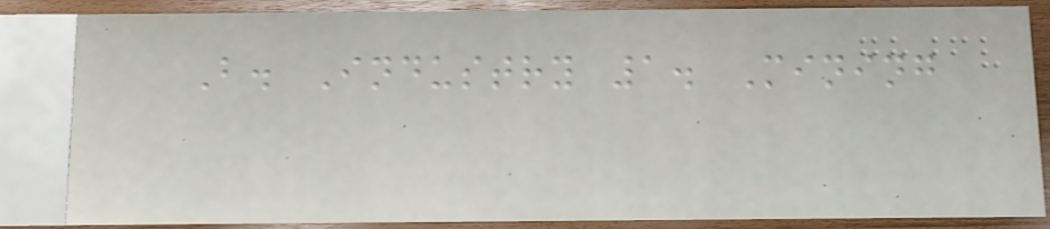B. Industry 1. Mining
